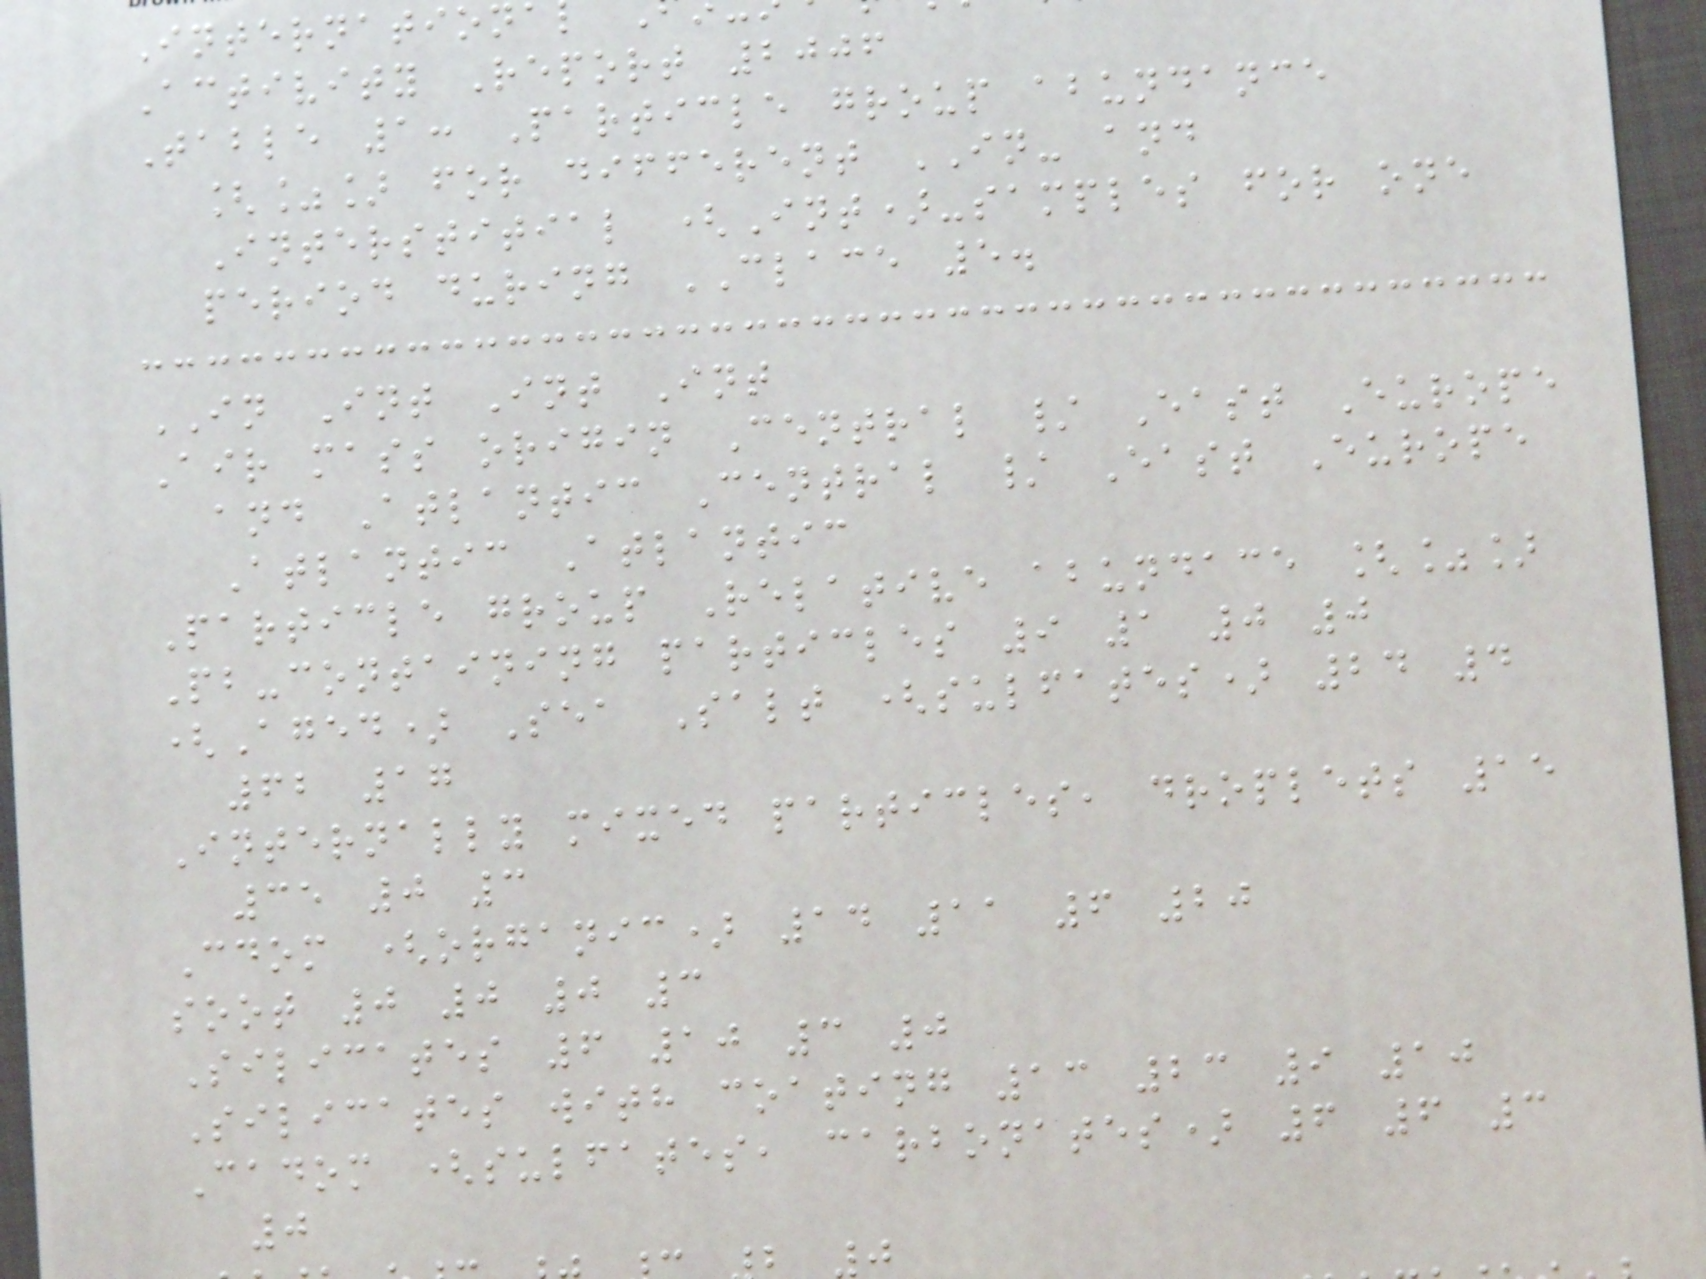Internation
Activity Report 2006
Table 1: Particle group abundance
[%] for different IN- and
Interstitial (Int)-samples for one
period during CLACE 5.
IN Int Int Int
Air mass origin Central / East Europe
and Atlantic Central / East Europe
Atlantic Atlantic
Particle group Relative abundace [%]
Pb-containing particles 9 1 0 0
(Aged) Sea Salt (sulfates) 24 4
62 17
Internally mixed particles, droplets 15
35 0 3
Cdom (organic) 14 11 6 20
soot 0 0 0 3
Silicates 6 10 3 0
Silicates with coating 13 23 9 10
Cadom (sulfates, carbonates) 6 6 3
0
